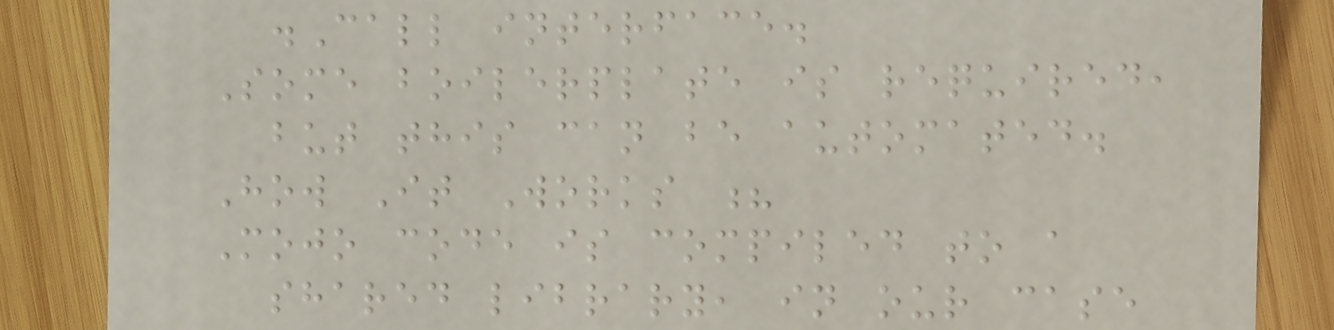.Call interface.
Some boilerplate is required,
but this can be automated.
How It Works ?
Mojo code is compiled to a
shared library, in our case
